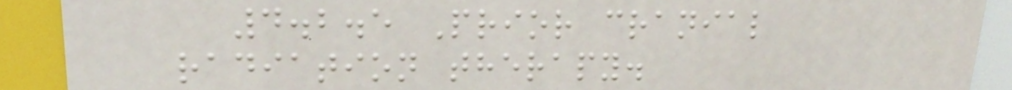4.2.5 Prior cranial
radiation therapy.
